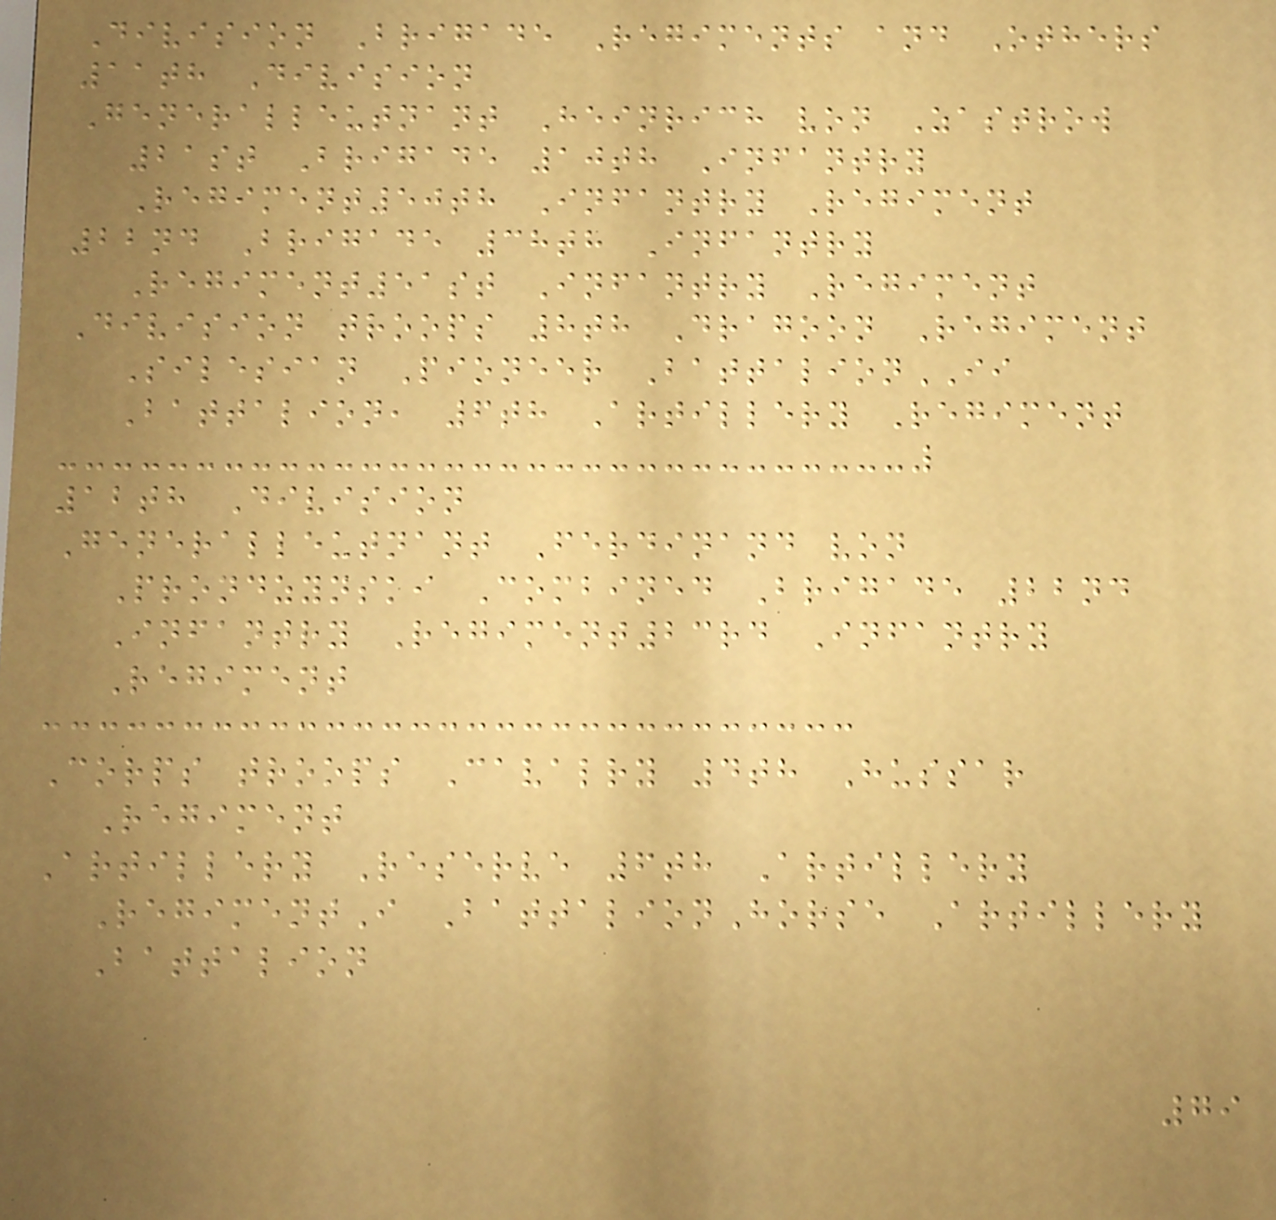Division Brigade Regiments and Others
11th Division
Generalleutnant Heinrich von Zastrow
21st Brigade 10th Infantry
Regiment50th Infantry Regiment
22nd Brigade 38th Infantry
Regiment51st Infantry Regiment
Division troops 8th Dragoon Regiment
Silesian Pioneer BattalionII
Battalion, 6th Artillery Regiment
12th Division
Generalleutnant Ferdinand von
Prondzynski Combined Brigade 22nd
Infantry Regiment23rd Infantry
Regiment
Corps troops Cavalry 4th Hussar
Regiment
Artillery Reserve 6th Artillery
RegimentI BattalionHorse Artillery
Battalion
79
